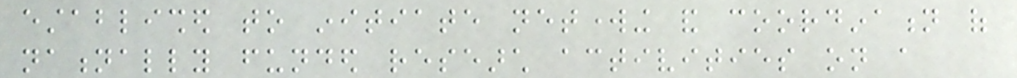established to initiate networking and coordination of
nationally funded research activities on a
